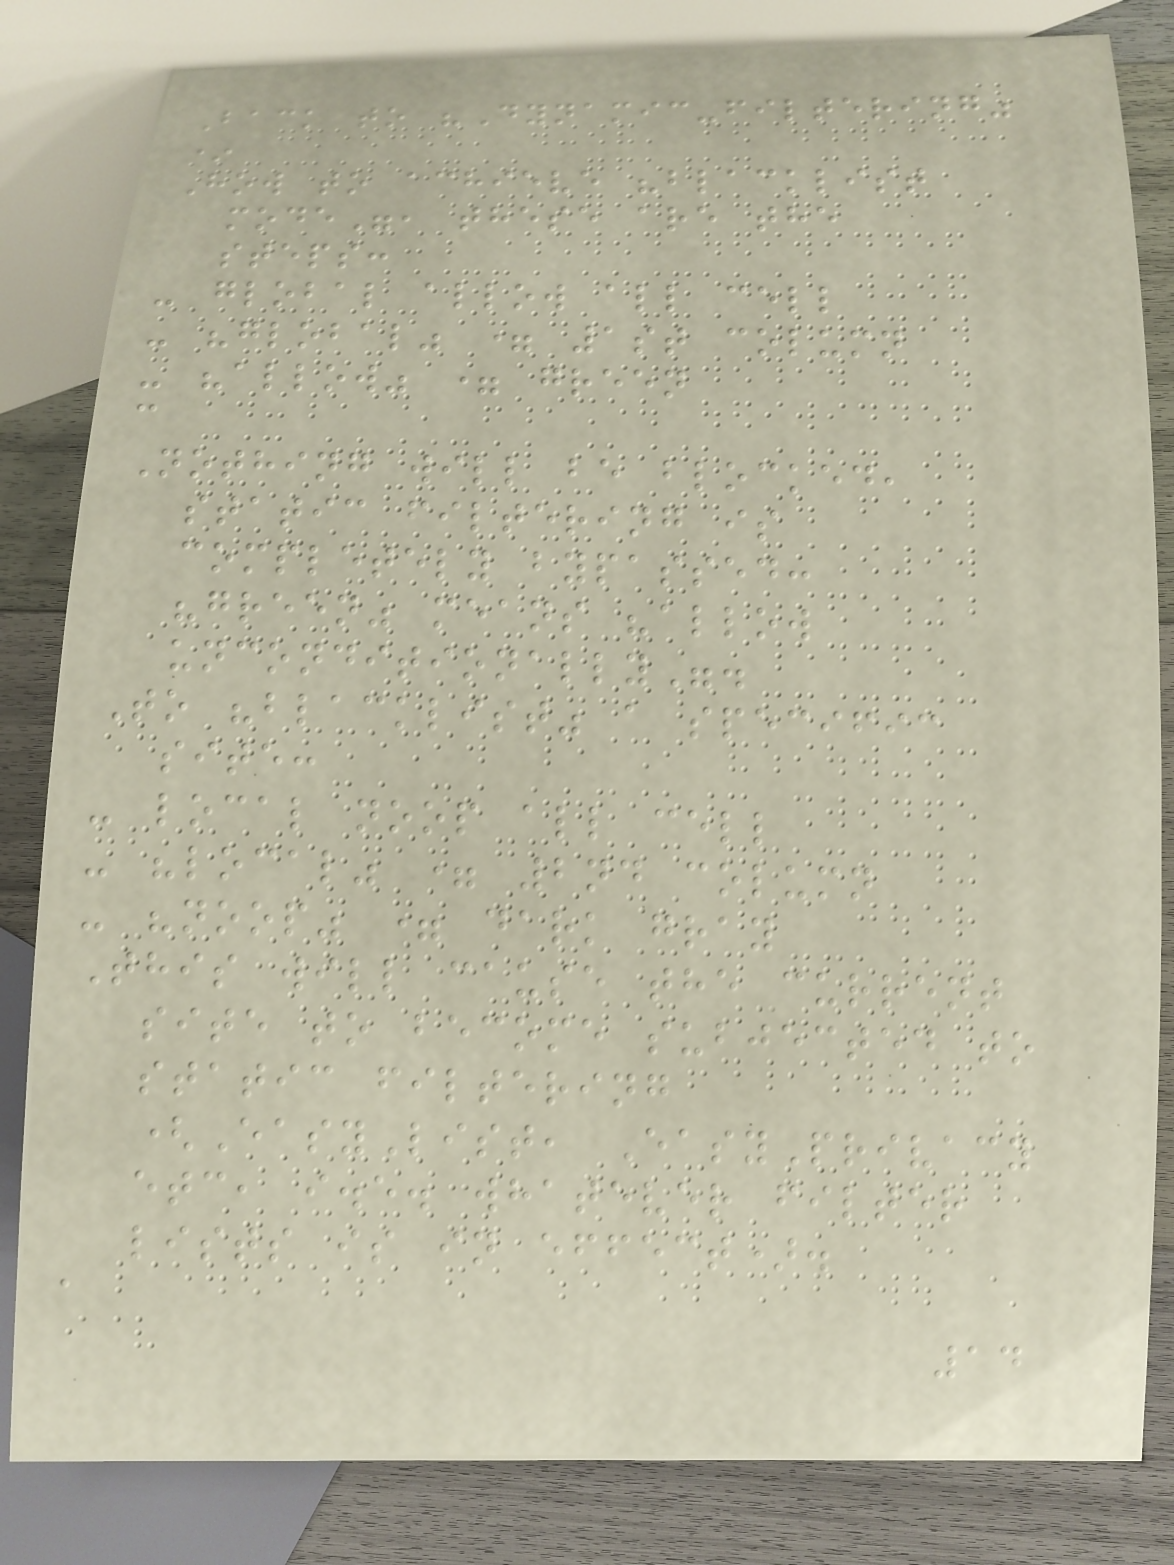Back to "Dynamic-filtering"
*
How to achieve "blacklist
mode", these are the
steps:
- global allow all cell
- "global" = 1st column
- "allow" = green
c
Nothing will be blocked,
static filtering is
completely bypassed:
"green" means "allow
unconditionally".
To "blacklist" a specific
site:
- local noop all cell
- "local" = 2nd column
- "noop" = dark gray
This will cause the current
site to become subjected to
static filtering
(EasyList, EasyPrivacy
etc, i.e. whatever filter
lists is in effect).
a
14
